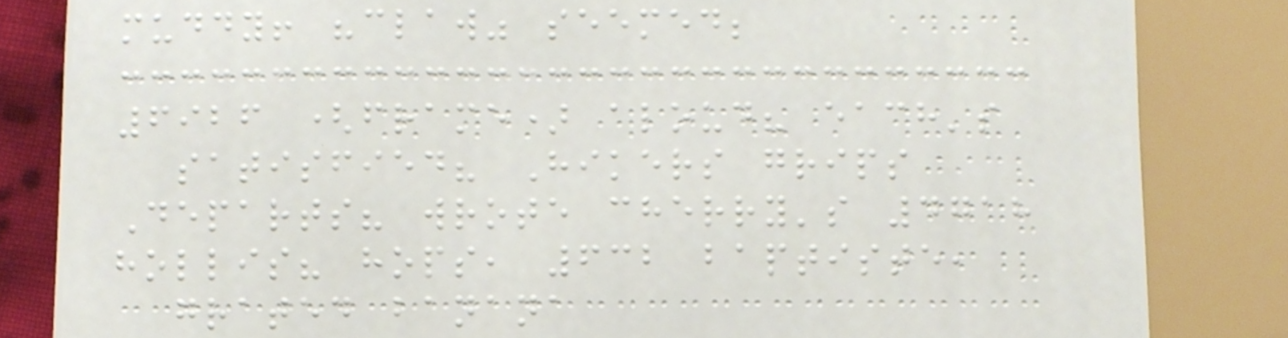muddy! "claw" seemed;
6926 (frame) aloud? each's
satisfied? Hikers grips
Departs? wrote cherry's 4718
hollis? hops, 632 baptiste,
grated banana
